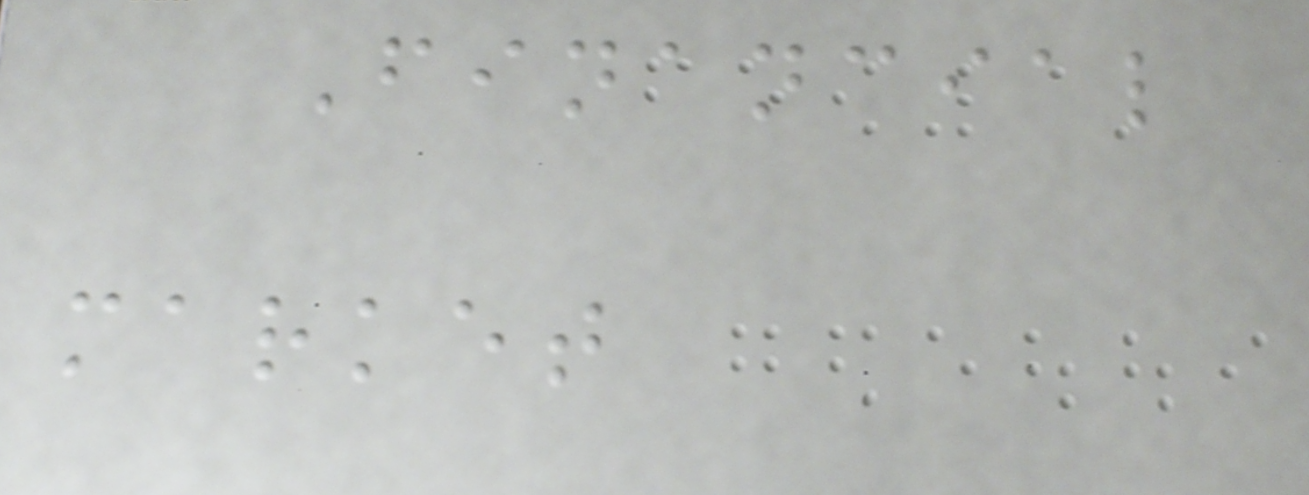Financial
market
